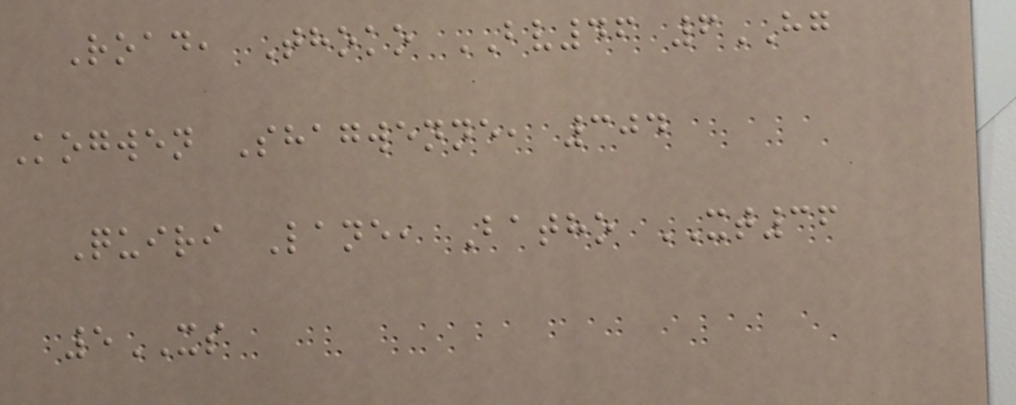Road, Thoko BV46 6HG
Kogwen Shagwenne, 304
Quiri Lane, Batho XT36
5XS
